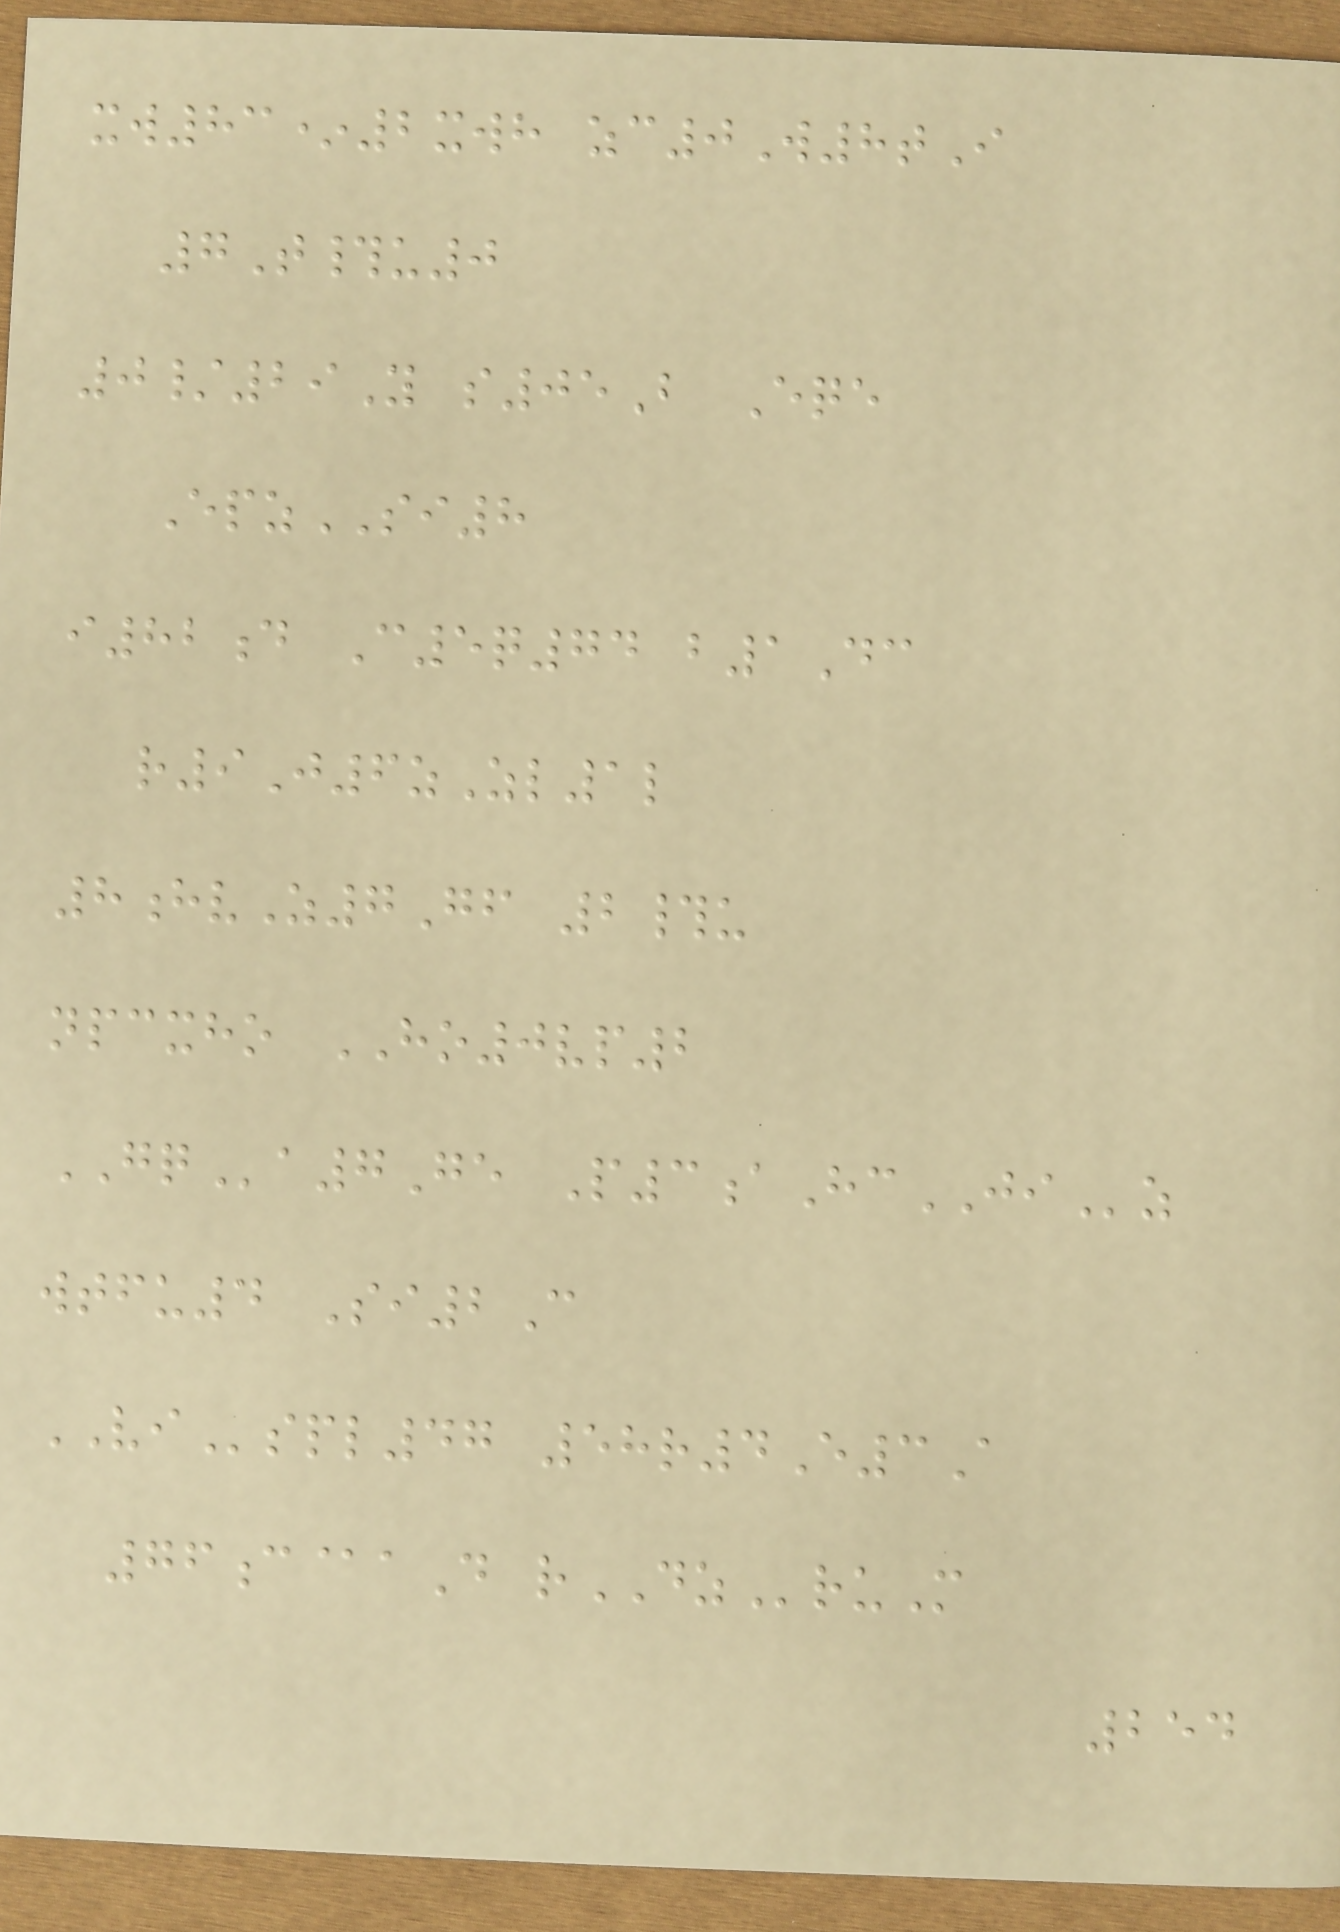xw83*2xwh zc0W8tI
7T#u0
0/29Y s05B Eqe
EpzSI8
i82d C5q74 b1Dc
r9J6zZl1l
8hvZ7Gf 2#u
npcxho HO0vp2
GQa7Ge P3aHcJIz
wtfu4 Si2C
VIspl47 58r4E3A
76c@aD rDZruM
254
